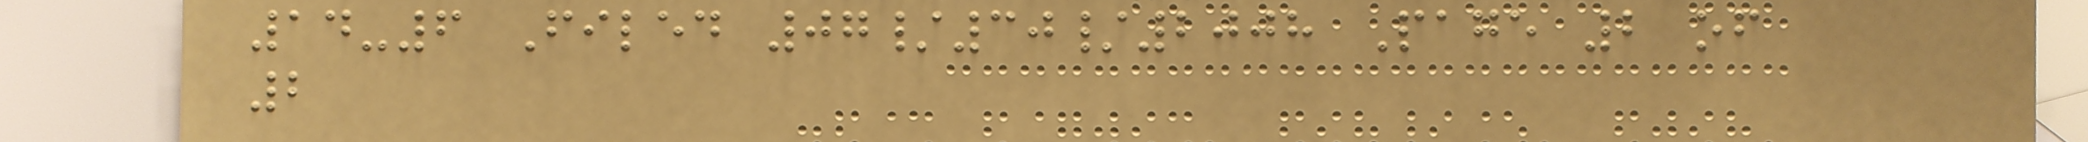14-6 Filed 07/30/2008 Page 2 of
2
